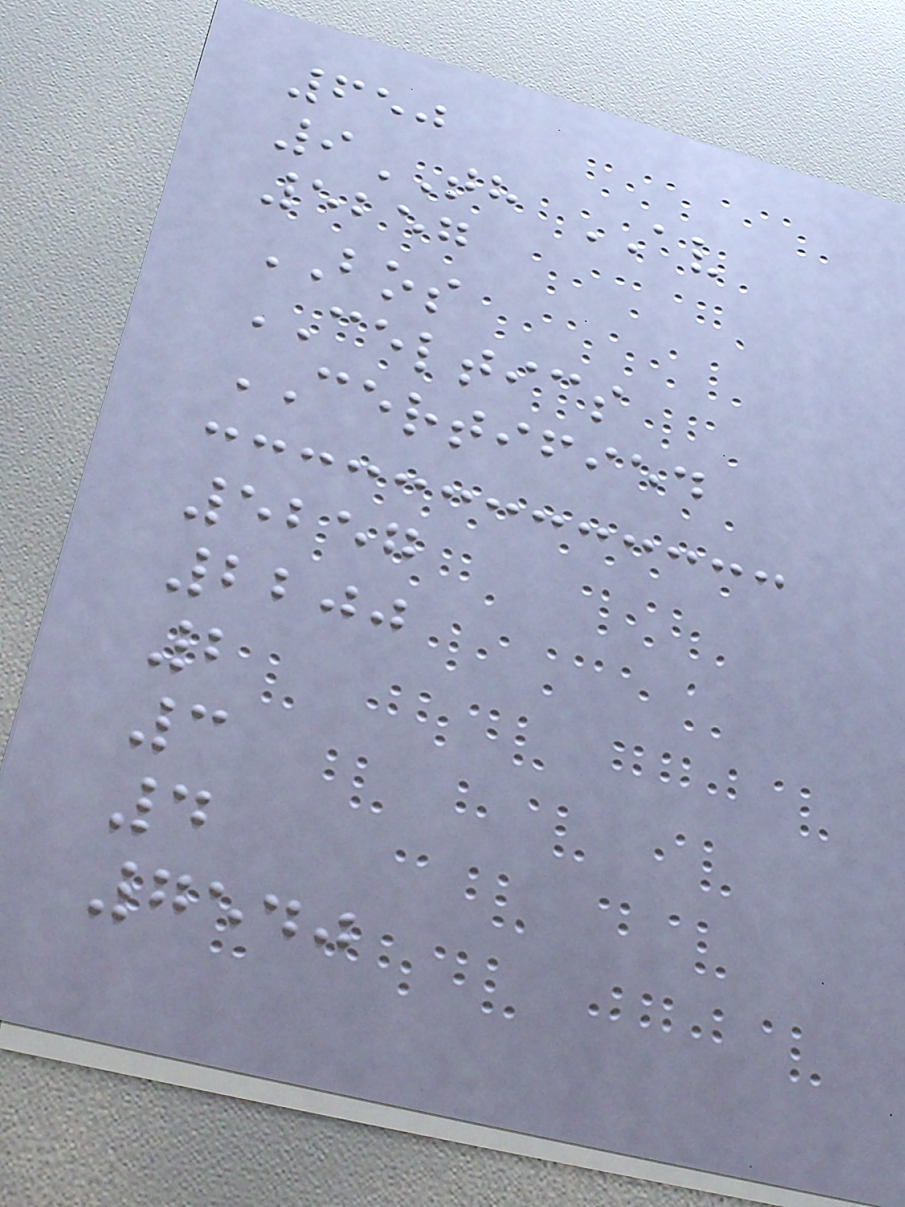650
9TH AV
5257
BOS
CELTICS
CERTIFIED
5257
2200
2
3
4
7540
